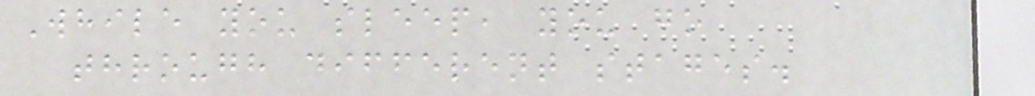While you sleep, you go
through different stages.
